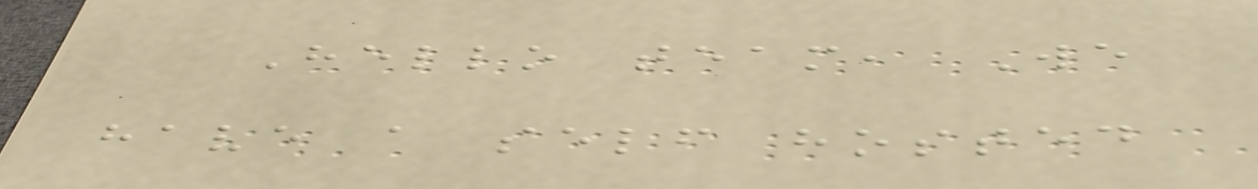Hello team, We
have a self hosted
